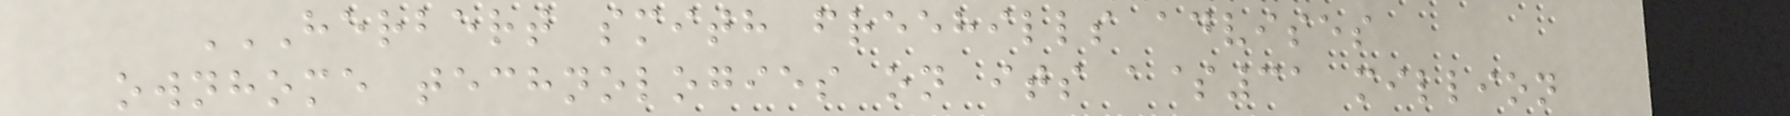HERBERT SMITH FREEHILLS ADVISES
OWNHOME TECHNOLOGIES ON ITS A$31 MILLION
